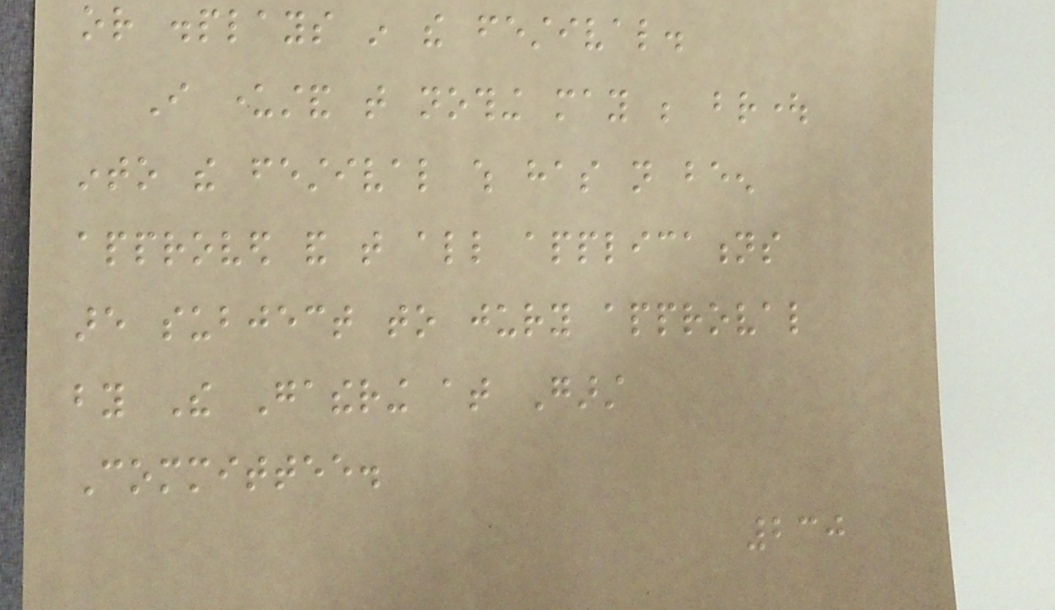or displays in the festival.
I understand that nothing may be brought
into the festival which has not been
approved and that all applications
are subject to jury approval
by The Gathering at Garst
Committee.
230
